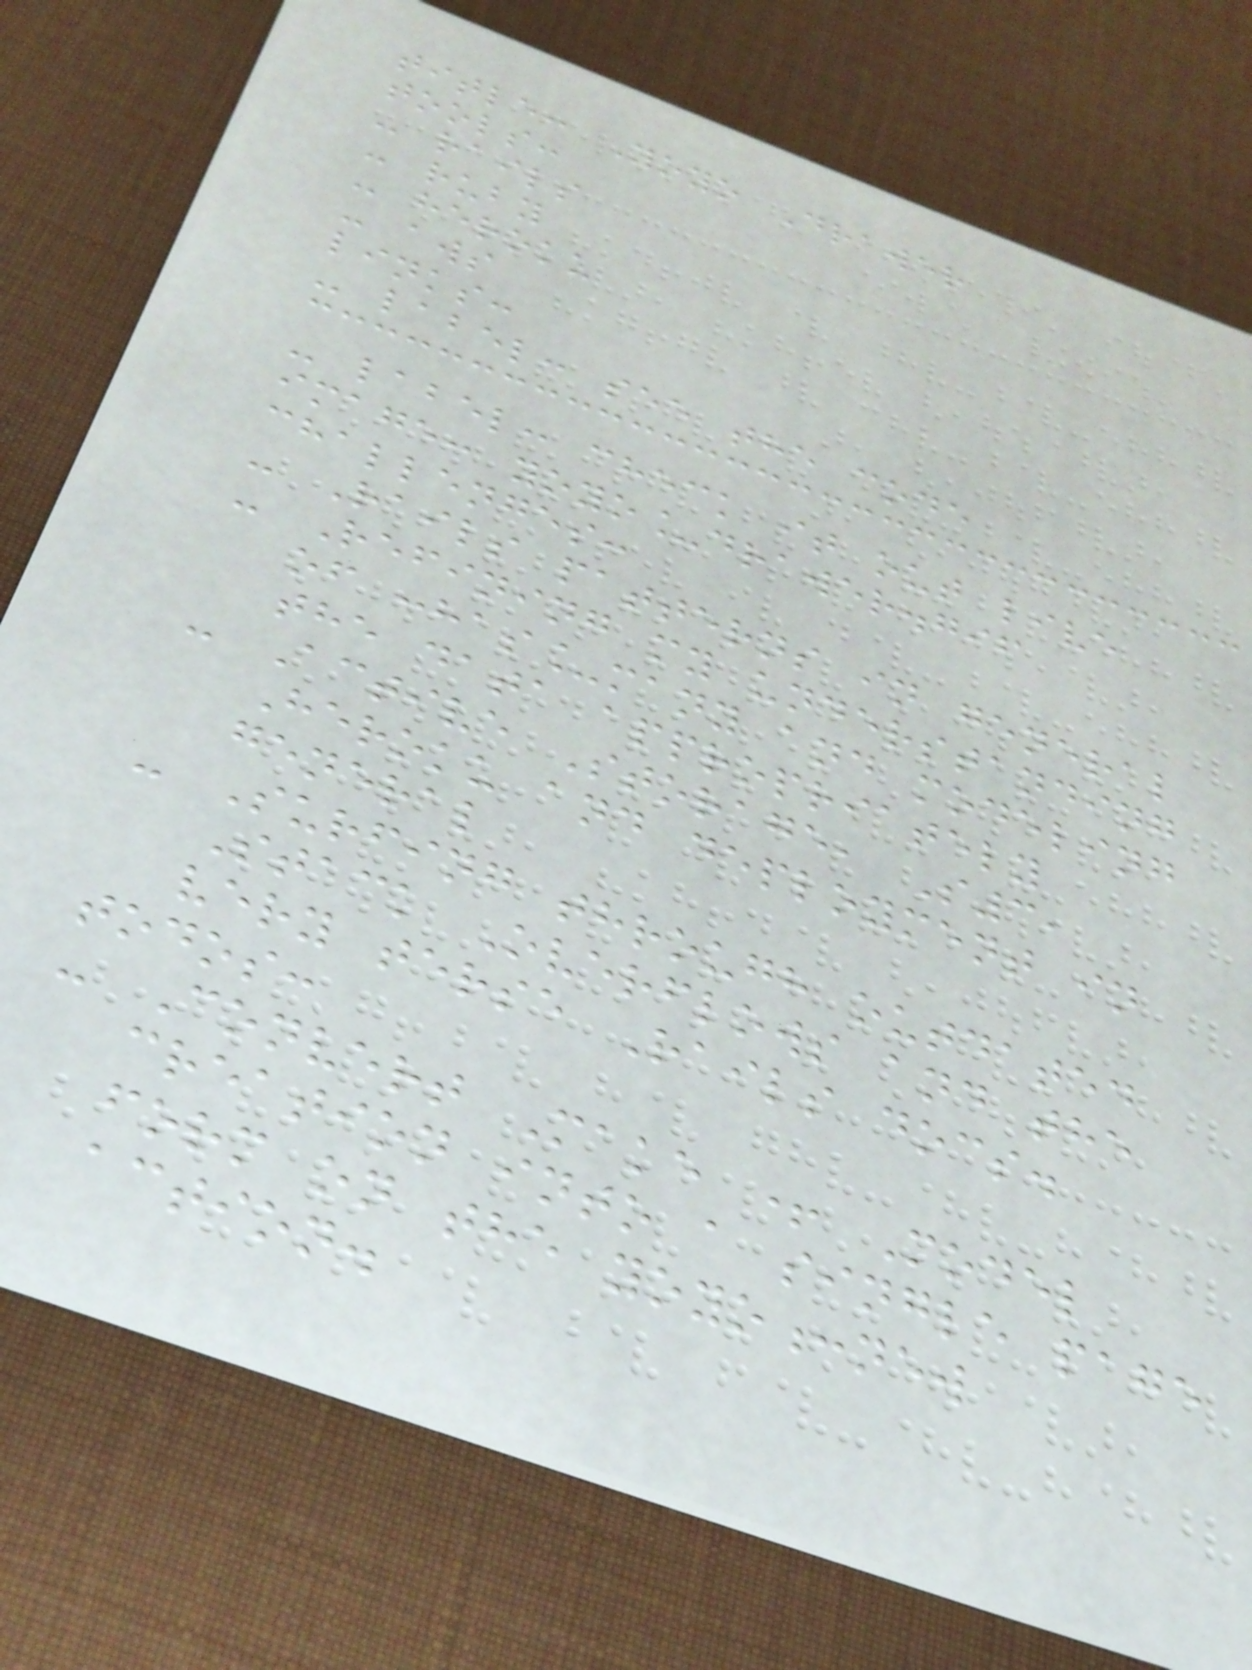title: Yoyo Drawer
tools:
- rails
- ruby
- heroku
- aws
links:
- label: see the code
- label: check it out live
image: yoyo_drawer.gif
challenges:
- Rails patterns in general
- Refining my understanding
of :has_many and modeling
the data appropriately
- Active Storage, S3,
Heroku and deployment in
general
- Surfing through outdated
Stack Overflows and the
very terse Rails docs.
todos:
- Convert Make + Model
creation into a single page
form on the yoyo:new
action.
